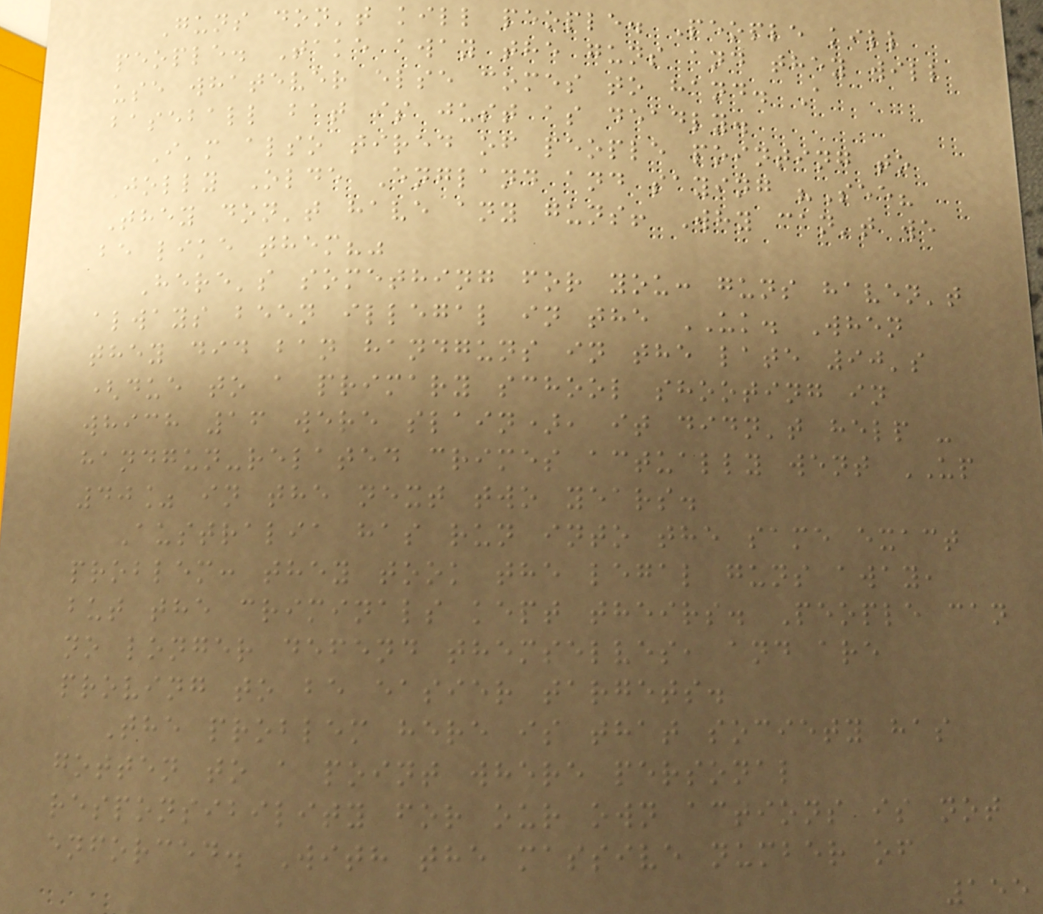Guns don't kill people. People kill
people. Take away the guns and they will
use whatever else comes to hand. A
baseball bat is just as deadly.
I'm also tired of people pointing to
Jolly Olde England and saying "See?
They don't have any guns! Why can't we
be like them?"
Here's something for you: guns haven't
always been illegal in the UK. When
they did ban handguns in the late 90's
(due to a primary school shooting in
which 16 were slain), it didn't help -
handgun-related crimes actually went UP
40% in the next two years.
Australia has run into the same exact
problem: they took the legal guns away,
but the criminals kept theirs. People can
no longer defend themselves, and are
proving to be easier targets.
The problem here is that society has
gotten to a point where personal
responsibility for our own actions is not
enforced. With the massive number of
155
